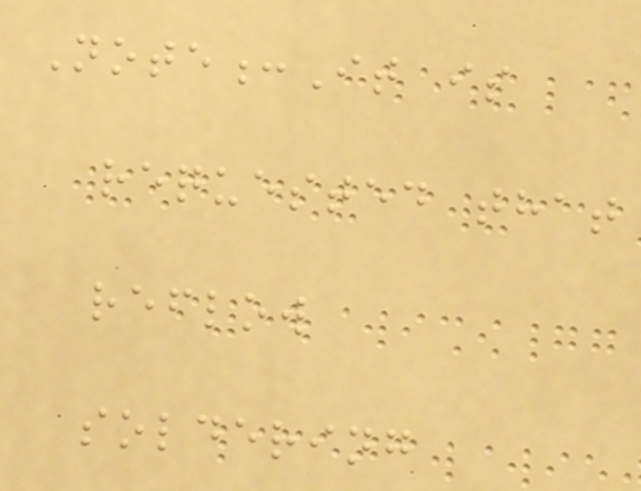Note:It is
requested that
reflow
soldering
